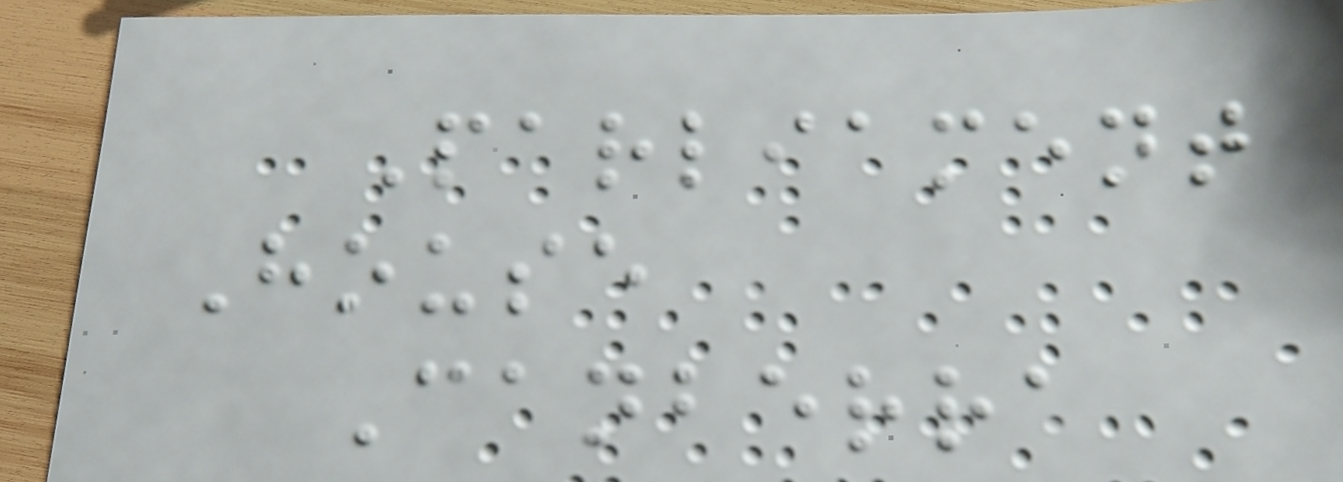Parliament
House
Canberra
